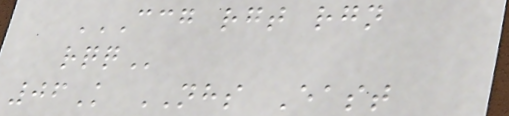CCG RGT RGN
RQQ
06K NHS East
